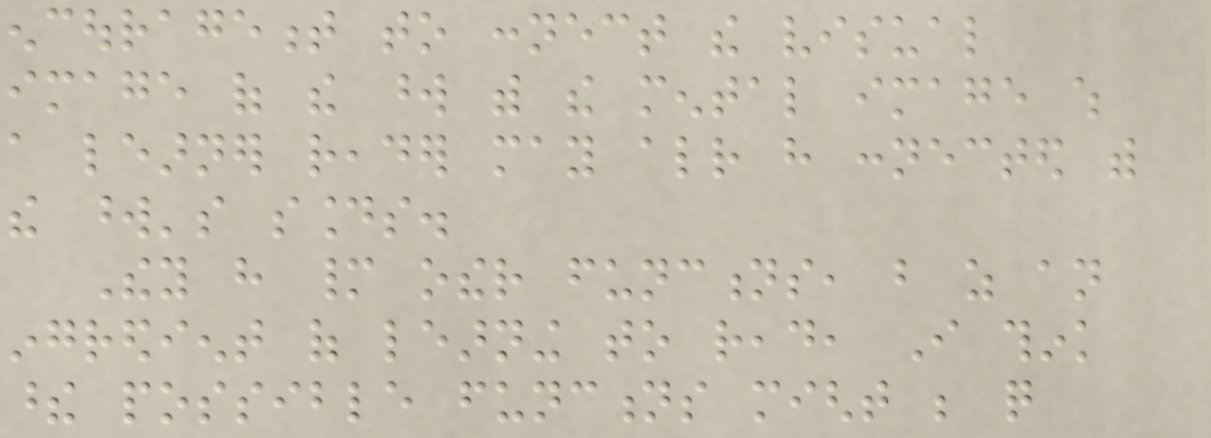encouragement to connect the visual
image of the word with the mental image which
a learner reader may already have connected with
the word's sounds.
They have many other functions, but as an
ingredient of learning to read, I think
these possible functions might be quite
